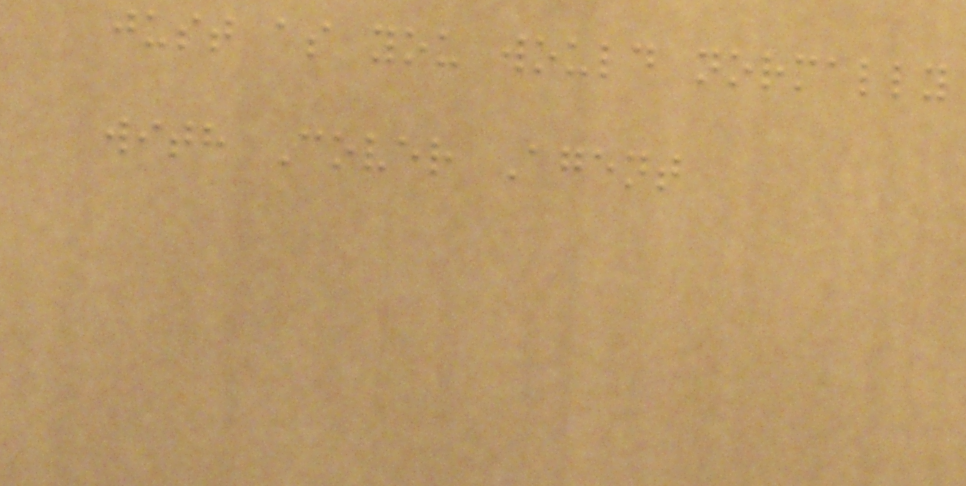just as you would normally
with Cover Agent
